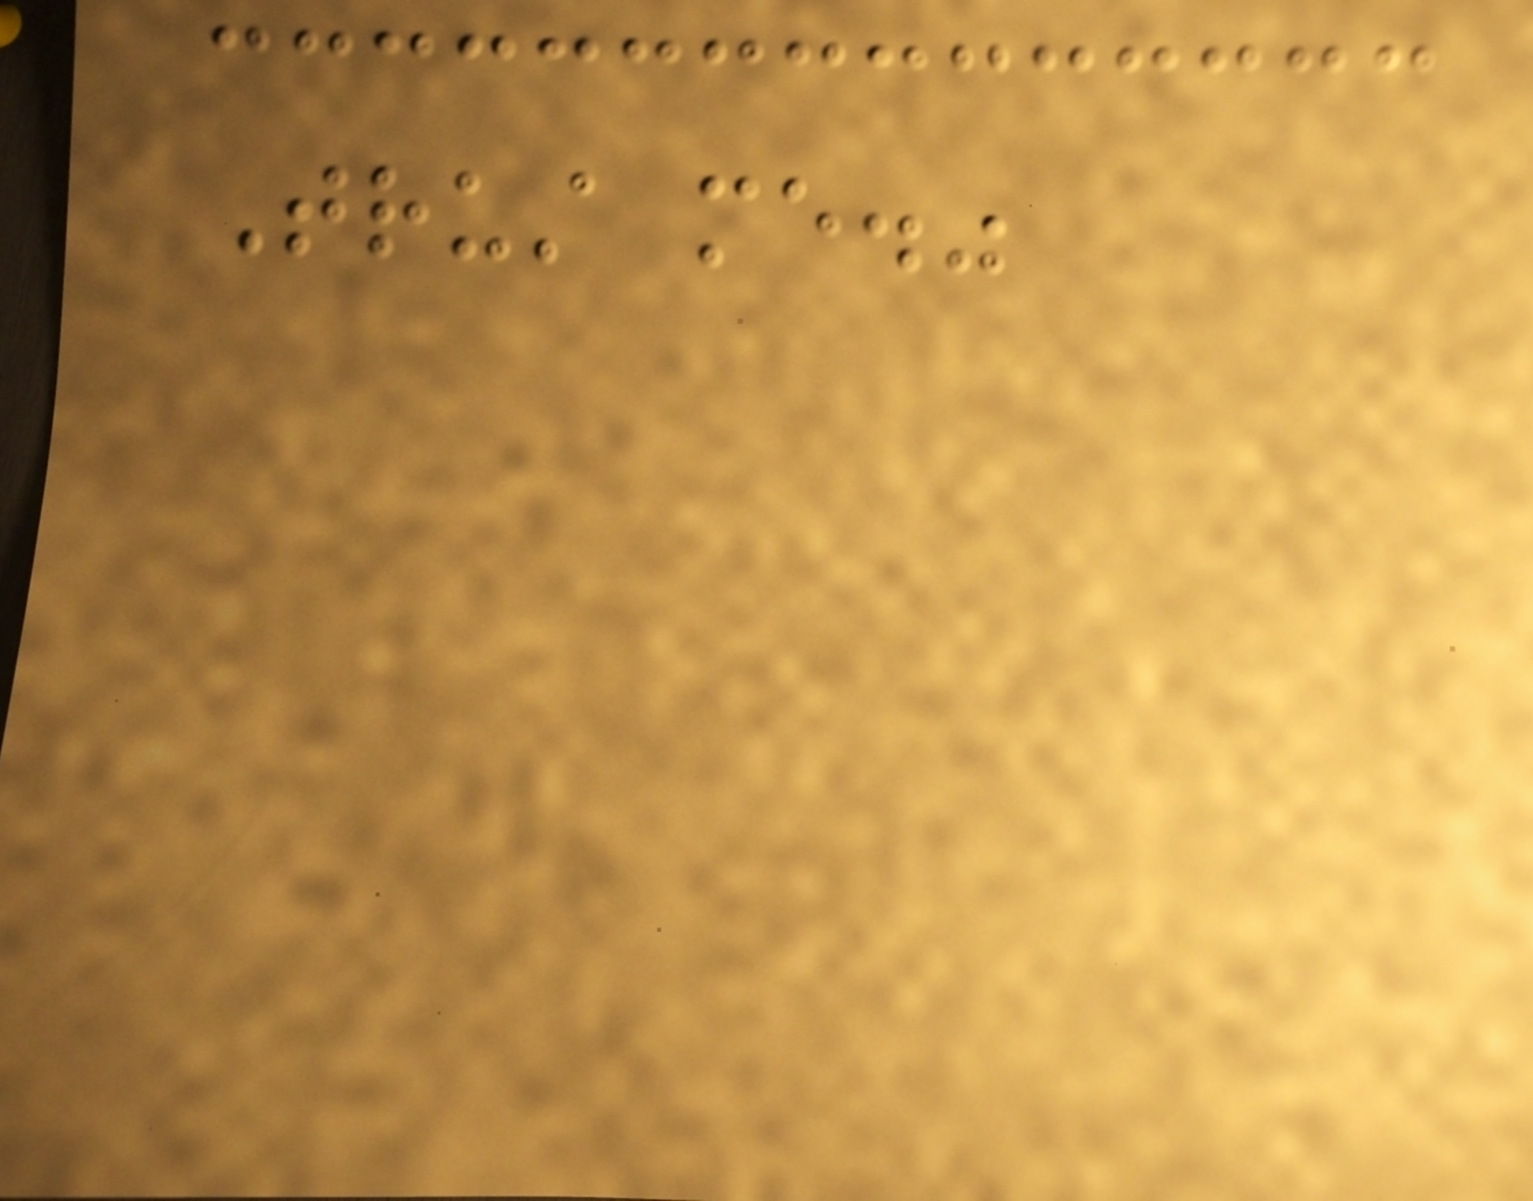Trust me."
